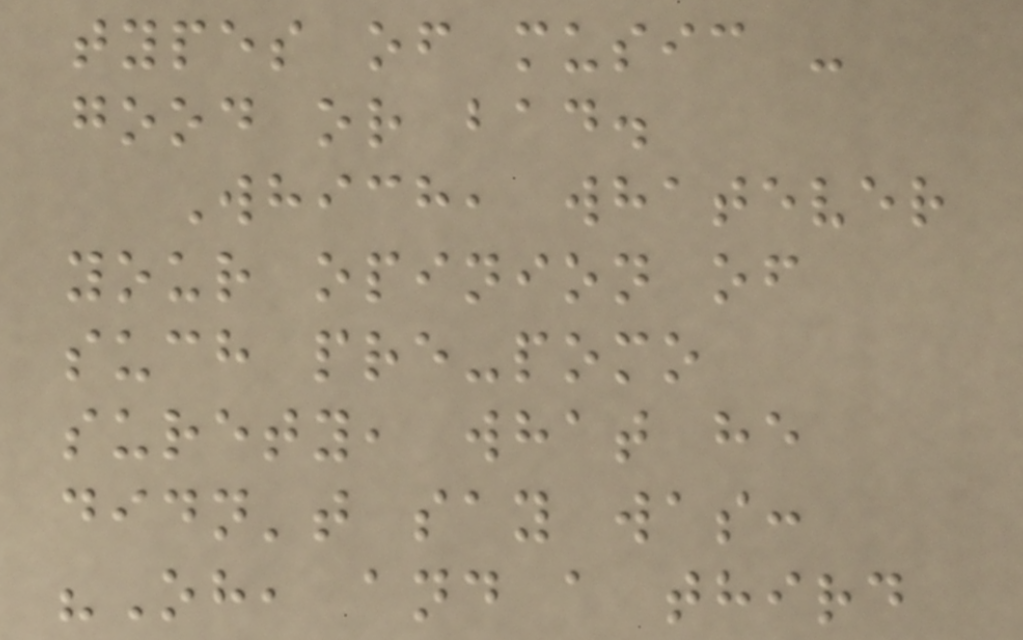types of music -
good or bad.
Which, whatever
your opinion of
such pre-pomo
surety, what he
didn't say was:
"Oh, and a third
